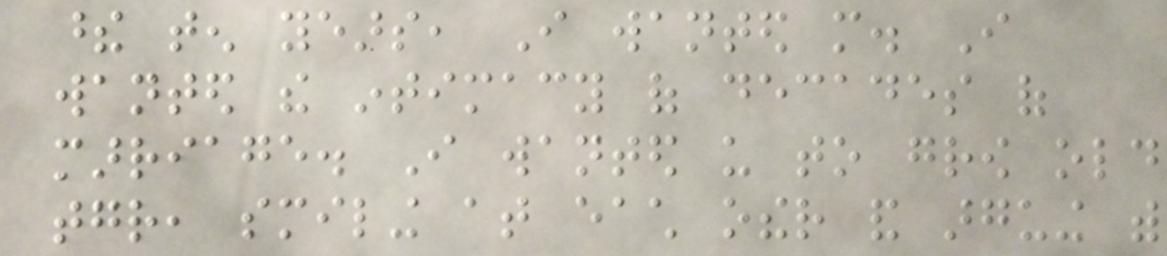these ten years, I wanted more. I
wanted the intimacy of decades of
marriage. I wanted us to grow old
together, smiling at each other and arguing with
